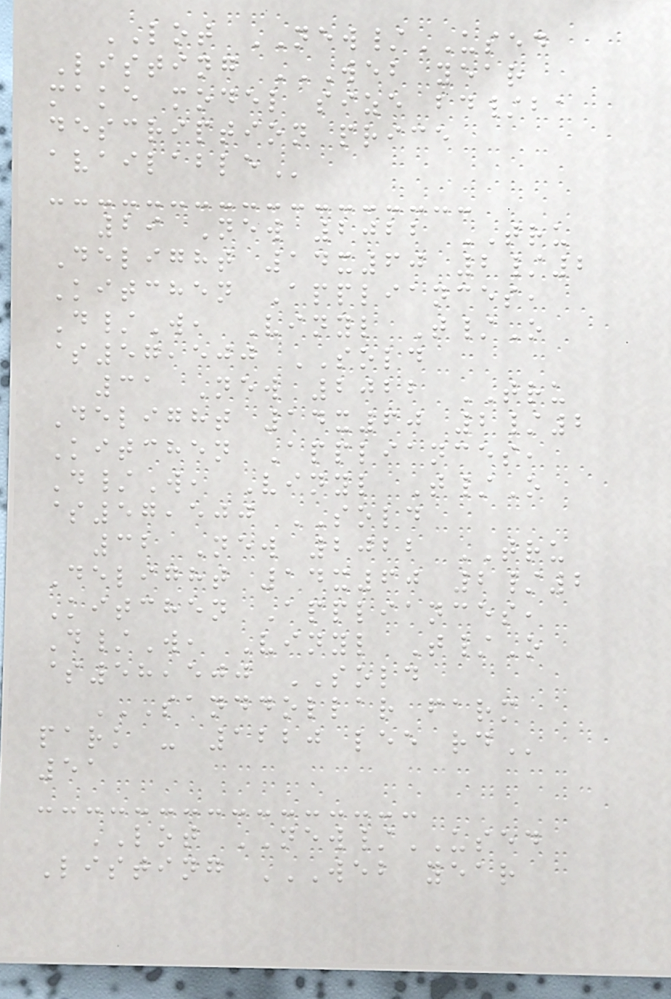LOT NEW/USED
Listing WEB YEAR
MAKE MODEL SIZE BD/BA
DESCRIPTION PRICE
AVAILABLE
29 New 2022 TRU
Delight 14x60 2/2
Kitchen Appliances,
D/W, Vinyl T/O
$57,500 SOLD
31 New 2022 TRU
Delight 14x60 2/2
Kitchen Appliances,
D/W, Vinyl T/O
$57,500 SOLD
32 New 2022 TRU
Delight 14x60 2/2
Kitchen Appliances,
D/W, Vinyl T/O
$58,500 SOLD
SANDDOLLAR FARM
PARK - 1220 LEE RD
51
LOT NEW/USED
Listing WEB YEAR
